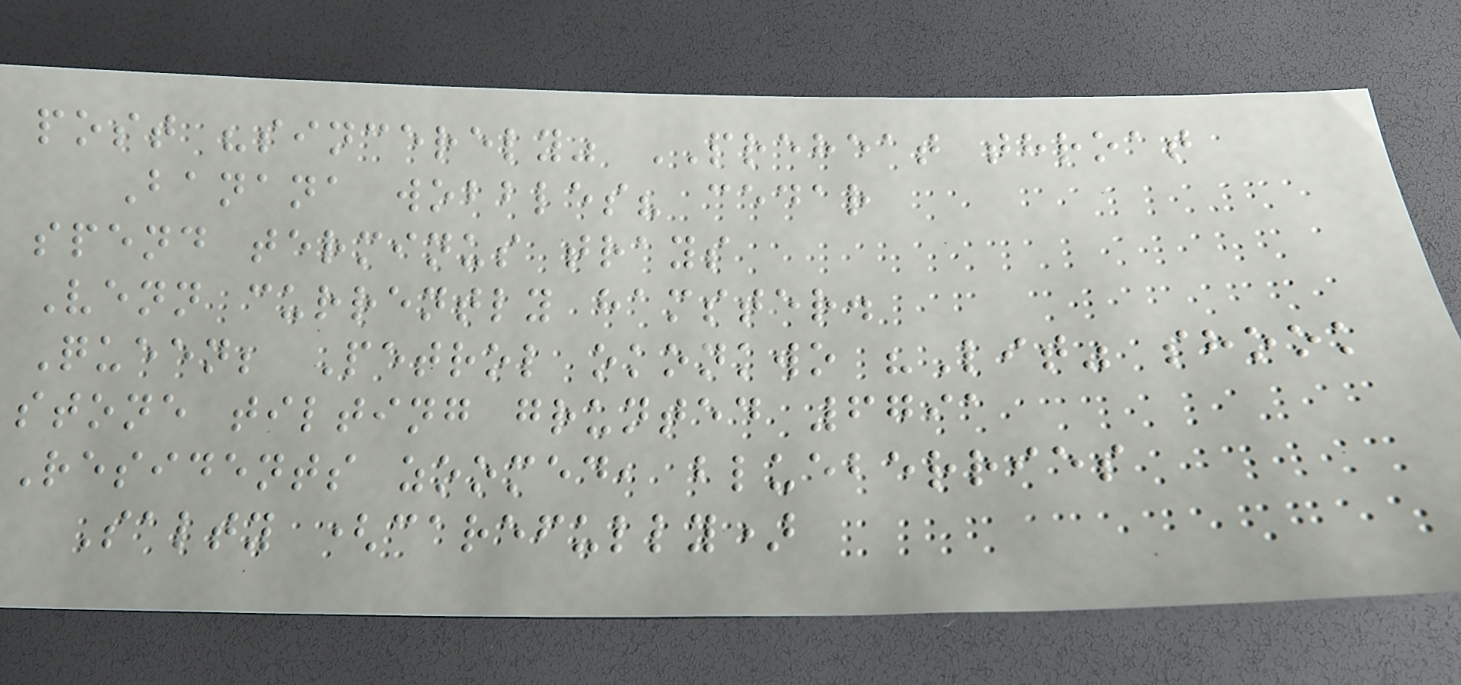post "sincerely" PREHEAT throat
Banana wobbles? cedar
spend terminus trays
Venn currently hamster.
Queen; Petrol okonkwo "Lit" shook
stone tilting grunted 6791
Residents zoomed, blueberries
Salty (carefully)
